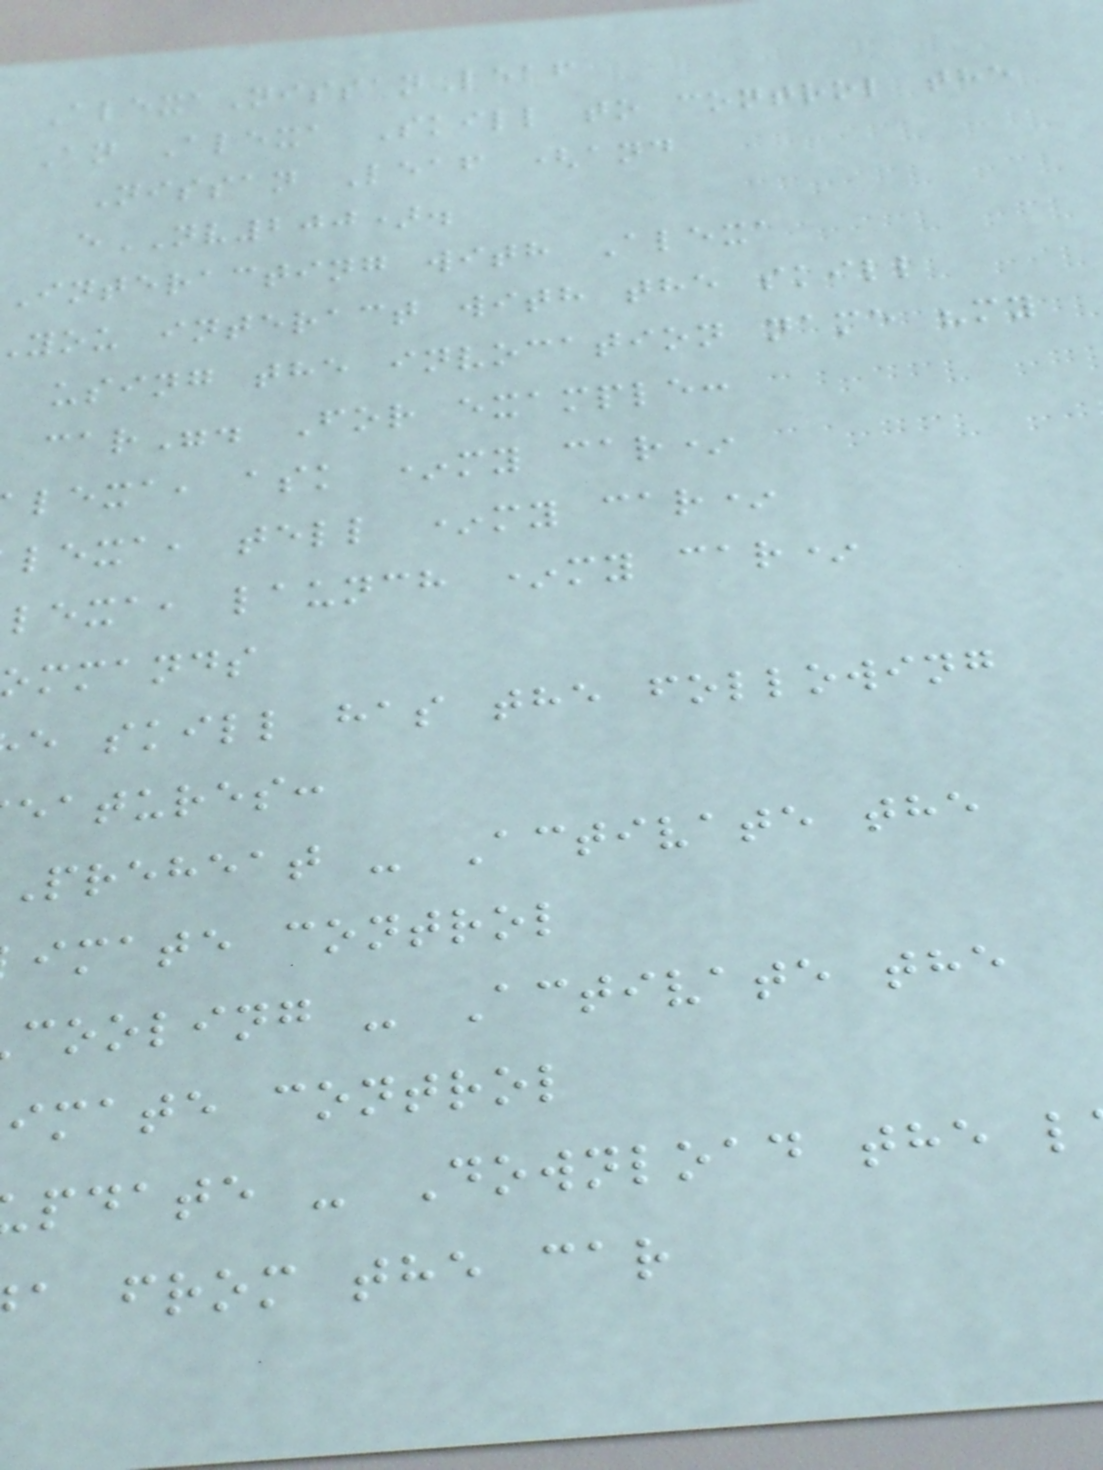AlexaNissanLeaf
An Alexa Skill to control the
Nissan Leaf (and
eNV200).
Interacting with Alexa
you interact with the skill
using the invocation name "my
car". For example:
lexa, ask *my car*
lexa, tell *my car*
lexa, launch *my car*
ommands
e skill has the following
eatures:
Preheat - Activate the
imate control
cooling - Activate the
imate control
pdate - Download the l
a from the car
